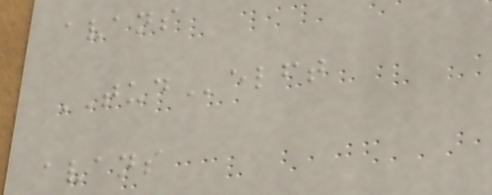avans
TUDelft
avans
